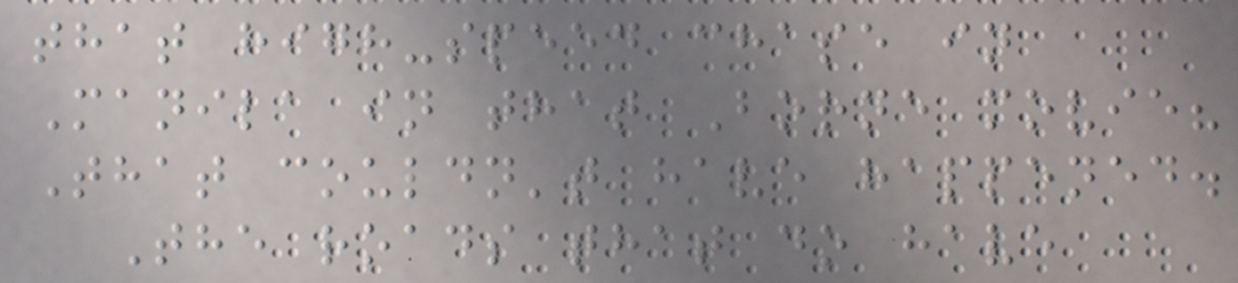that high-speed chase in
Manila in that Borne movie?
That couldn't have happened.
The roads that do have
